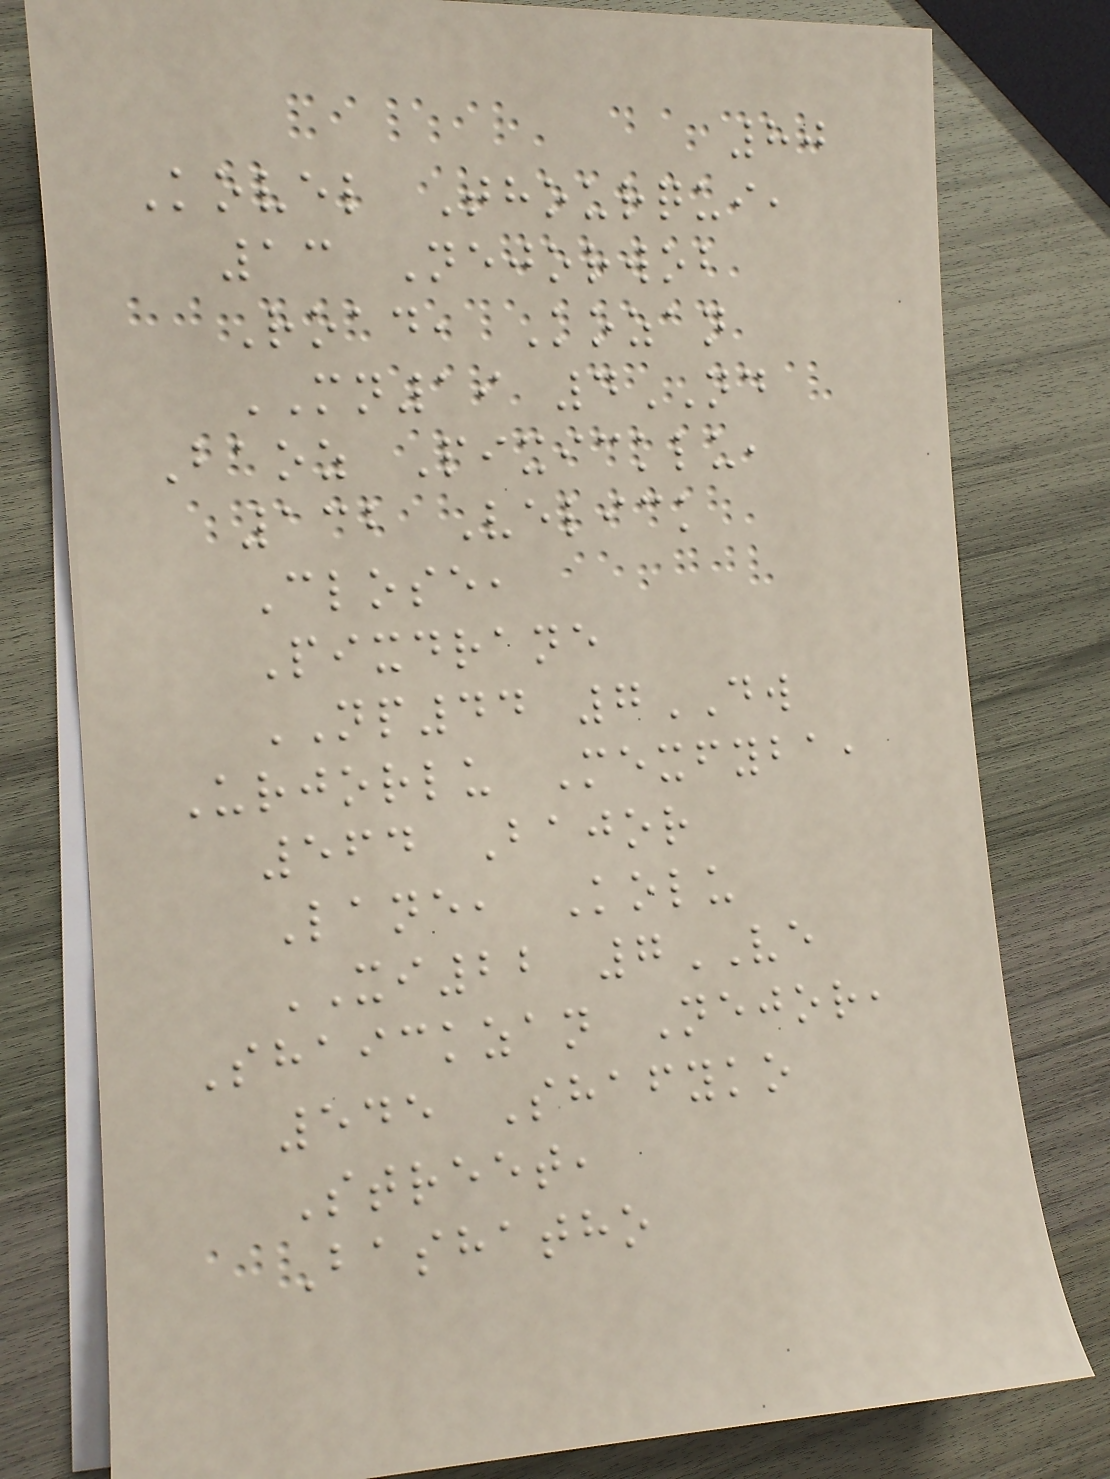80
Kovel Thourqui,
13 Nejorwob
Road, Kozan
MN19 4ND
Baoz Pixicklu,
132 Velick
Close,
Pixdrane
NP44 7DW
Urjorlu Mexfyba,
564 Bajor
Lane, Kolu
XI22 7VE
Shaickzan Nejor,
545 Shafyko
Street,
Bashatho
